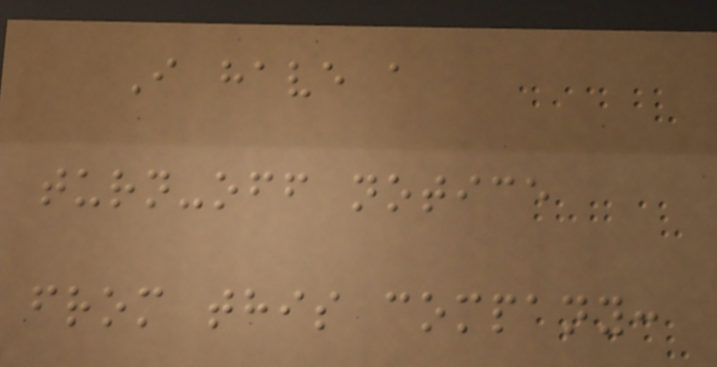I have a
turn-off notice
from this company:
